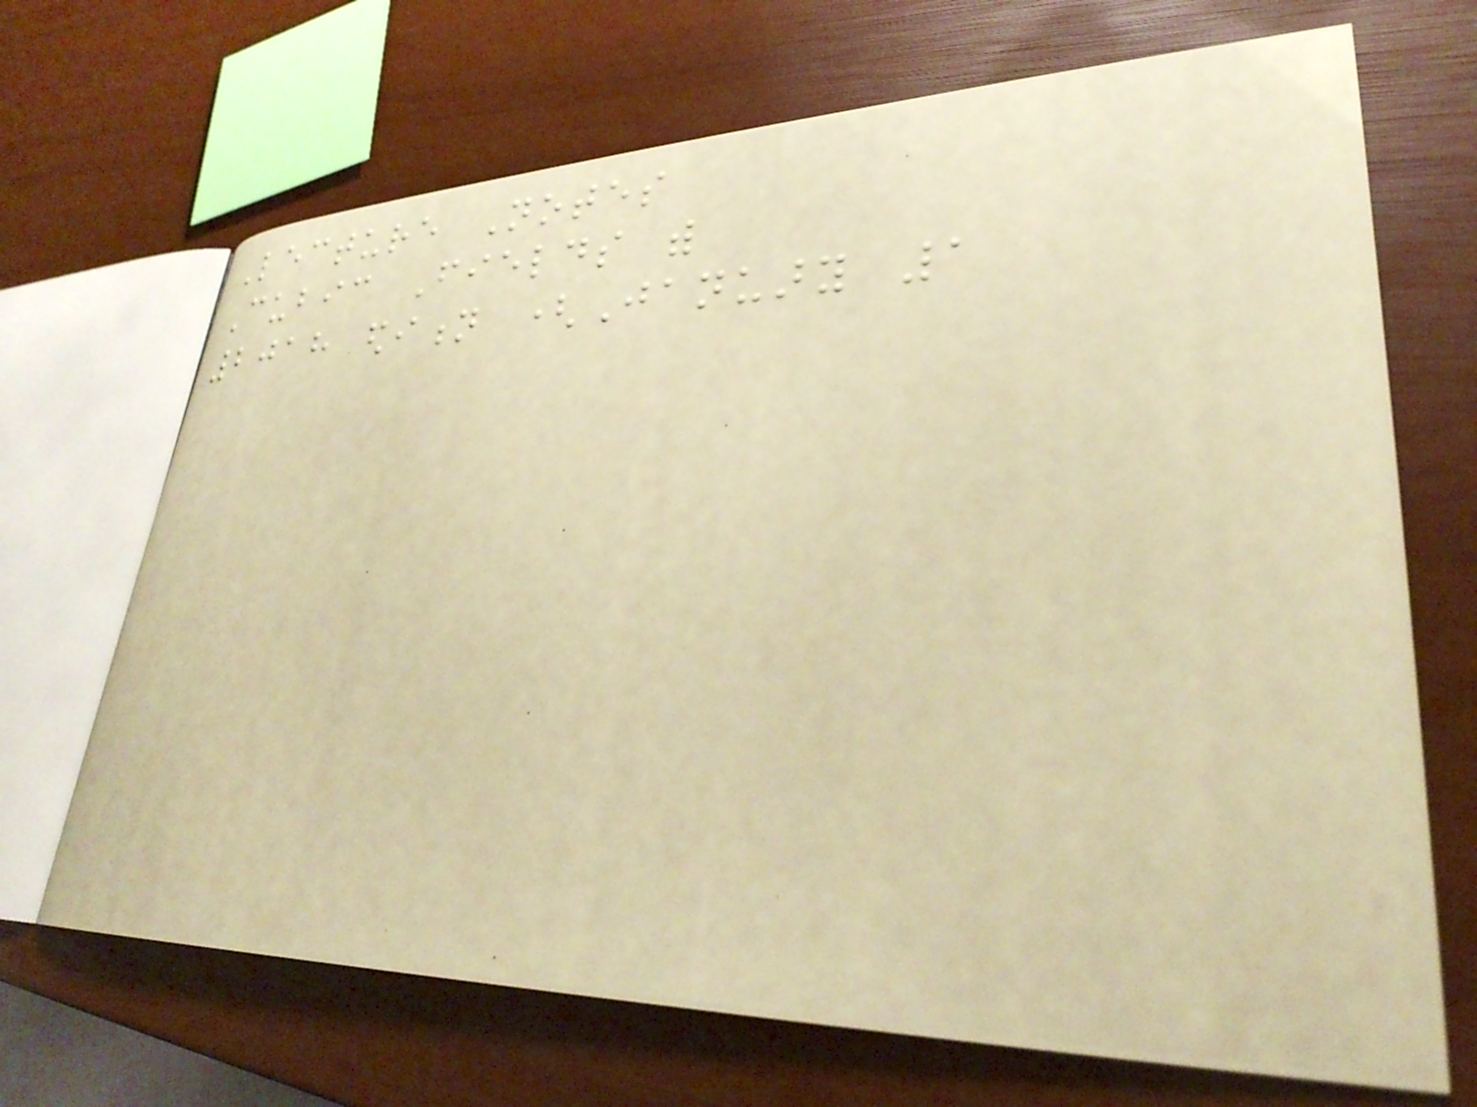Lecture Notes
Cubic Fields with
2018 edition (January 1
